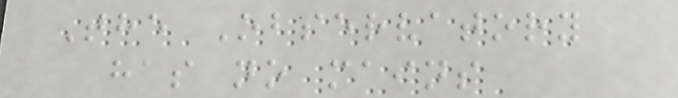The Observatory
has no mains
